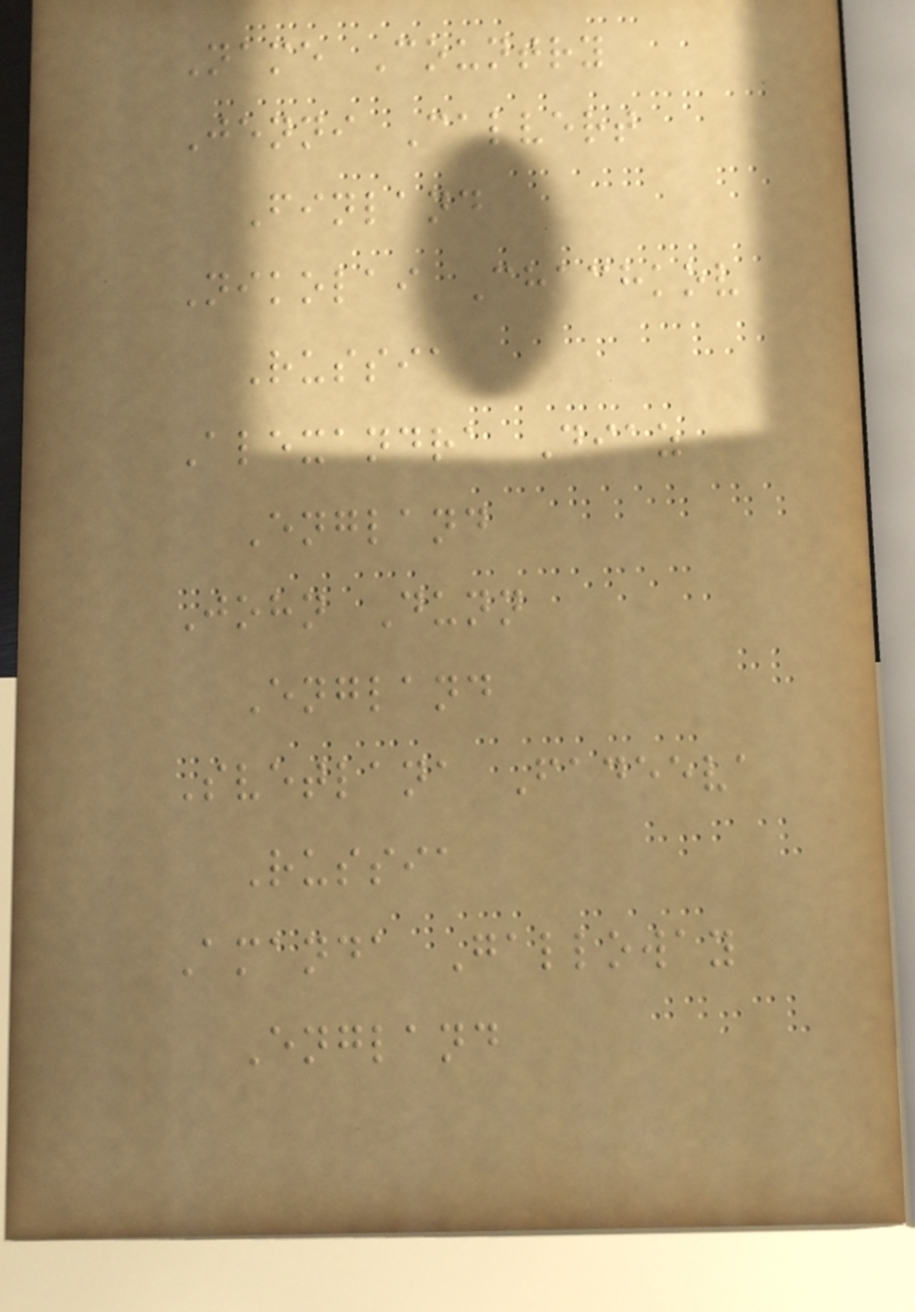Name Country
Jenni Calvert
Finland
Nikolai Chachkov
Russia
Alexandra Diaz
England
John Dunn
England
Svetlana Fadeeva
Russia
Amanda Galloway
England
